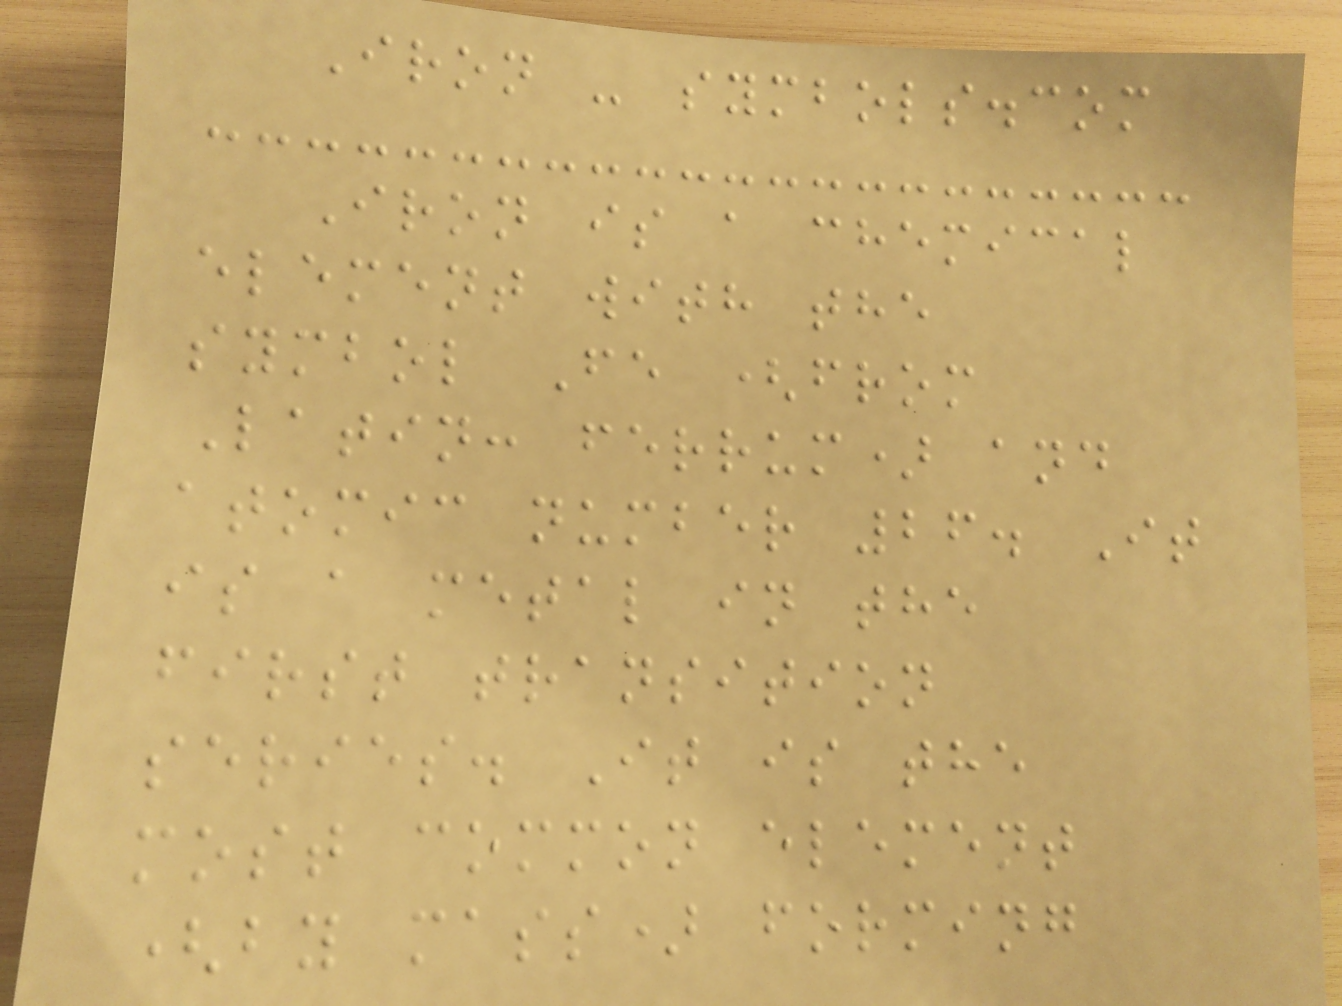Iron - symbols.com
Iron is a chemical
element with the
symbol Fe (from
Latin: ferrum) and
atomic number 26. It
is a metal in the
first transition
series. It is the
most common element
(by mass) forming
